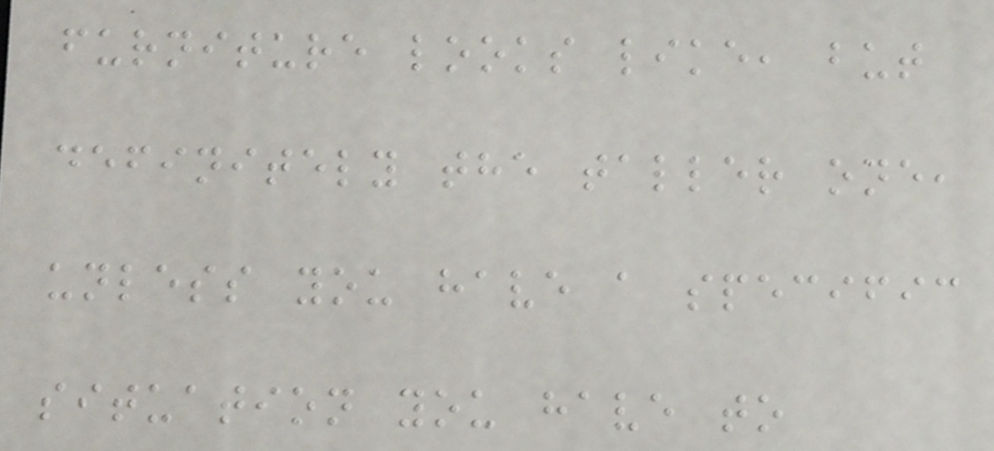furniture looks like, but
definitely the taller one,
unless you have a specific
situation you have to
